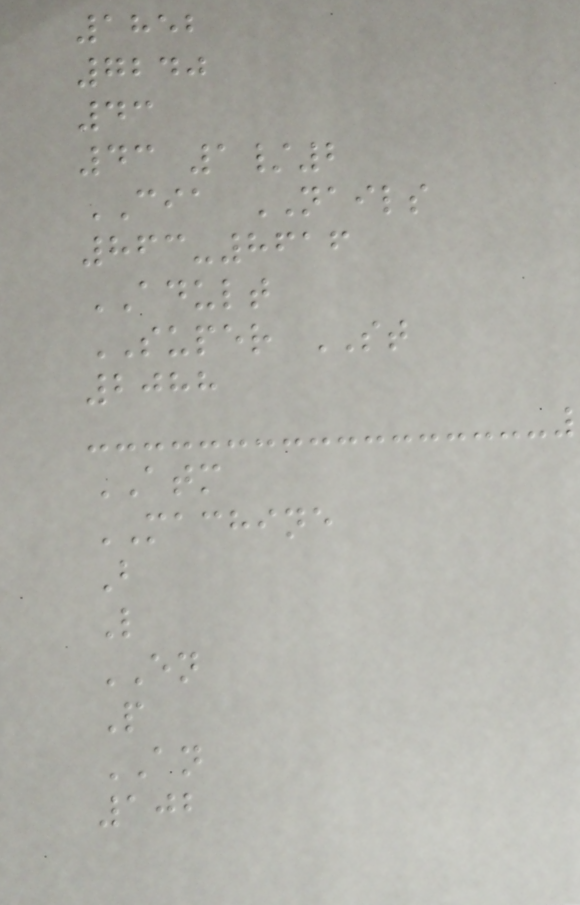1852
7240
43
43 1/2
CIA NAILS
863-8616
ADULT
SUPER ST
2088
ATM
MACHINE
B
L
EN
P
AN
102
